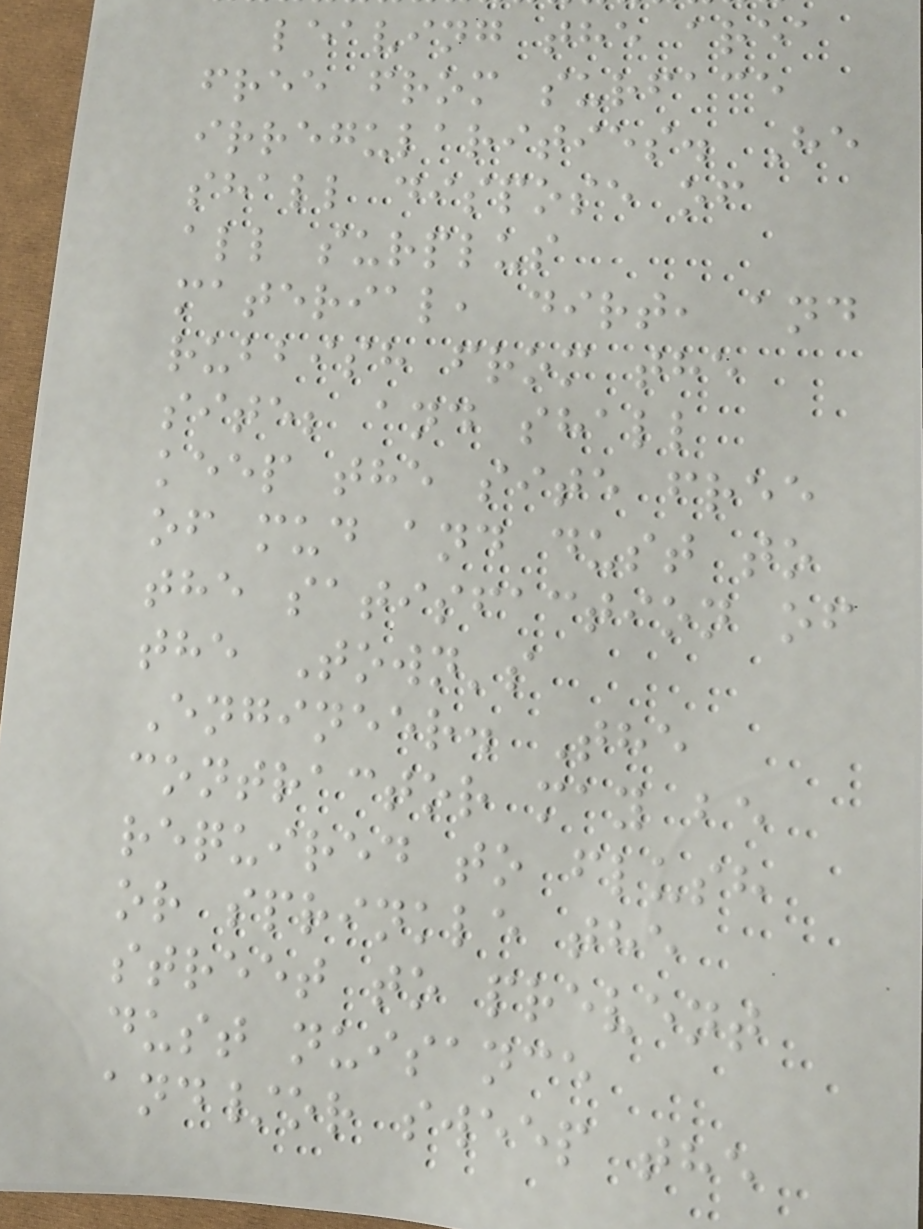leaving the area
free from surface
irregularities. He
shall dispose of
all surplus
material, dirt, and
rubbish from the
site; and shall
keep the site free
of mud and dust to
the satisfaction of
the Town's
Engineer. The
contractor may be
required to flush
or sprinkle the
street to prevent
dust nuisance
and/or sweep the
